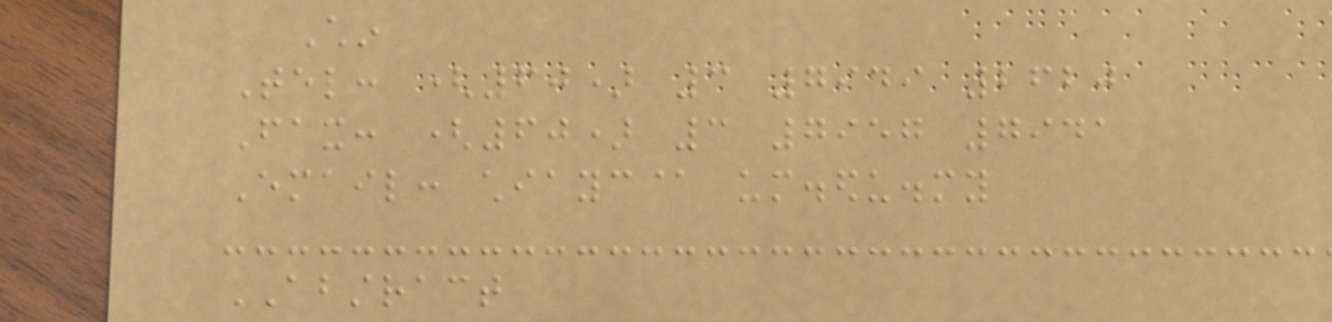Chin
Tel: (60) 3 7949 2620
Fax: (60) 3 7957 7941
Email: chiayc@ um.edu.my
ABSTRACT
